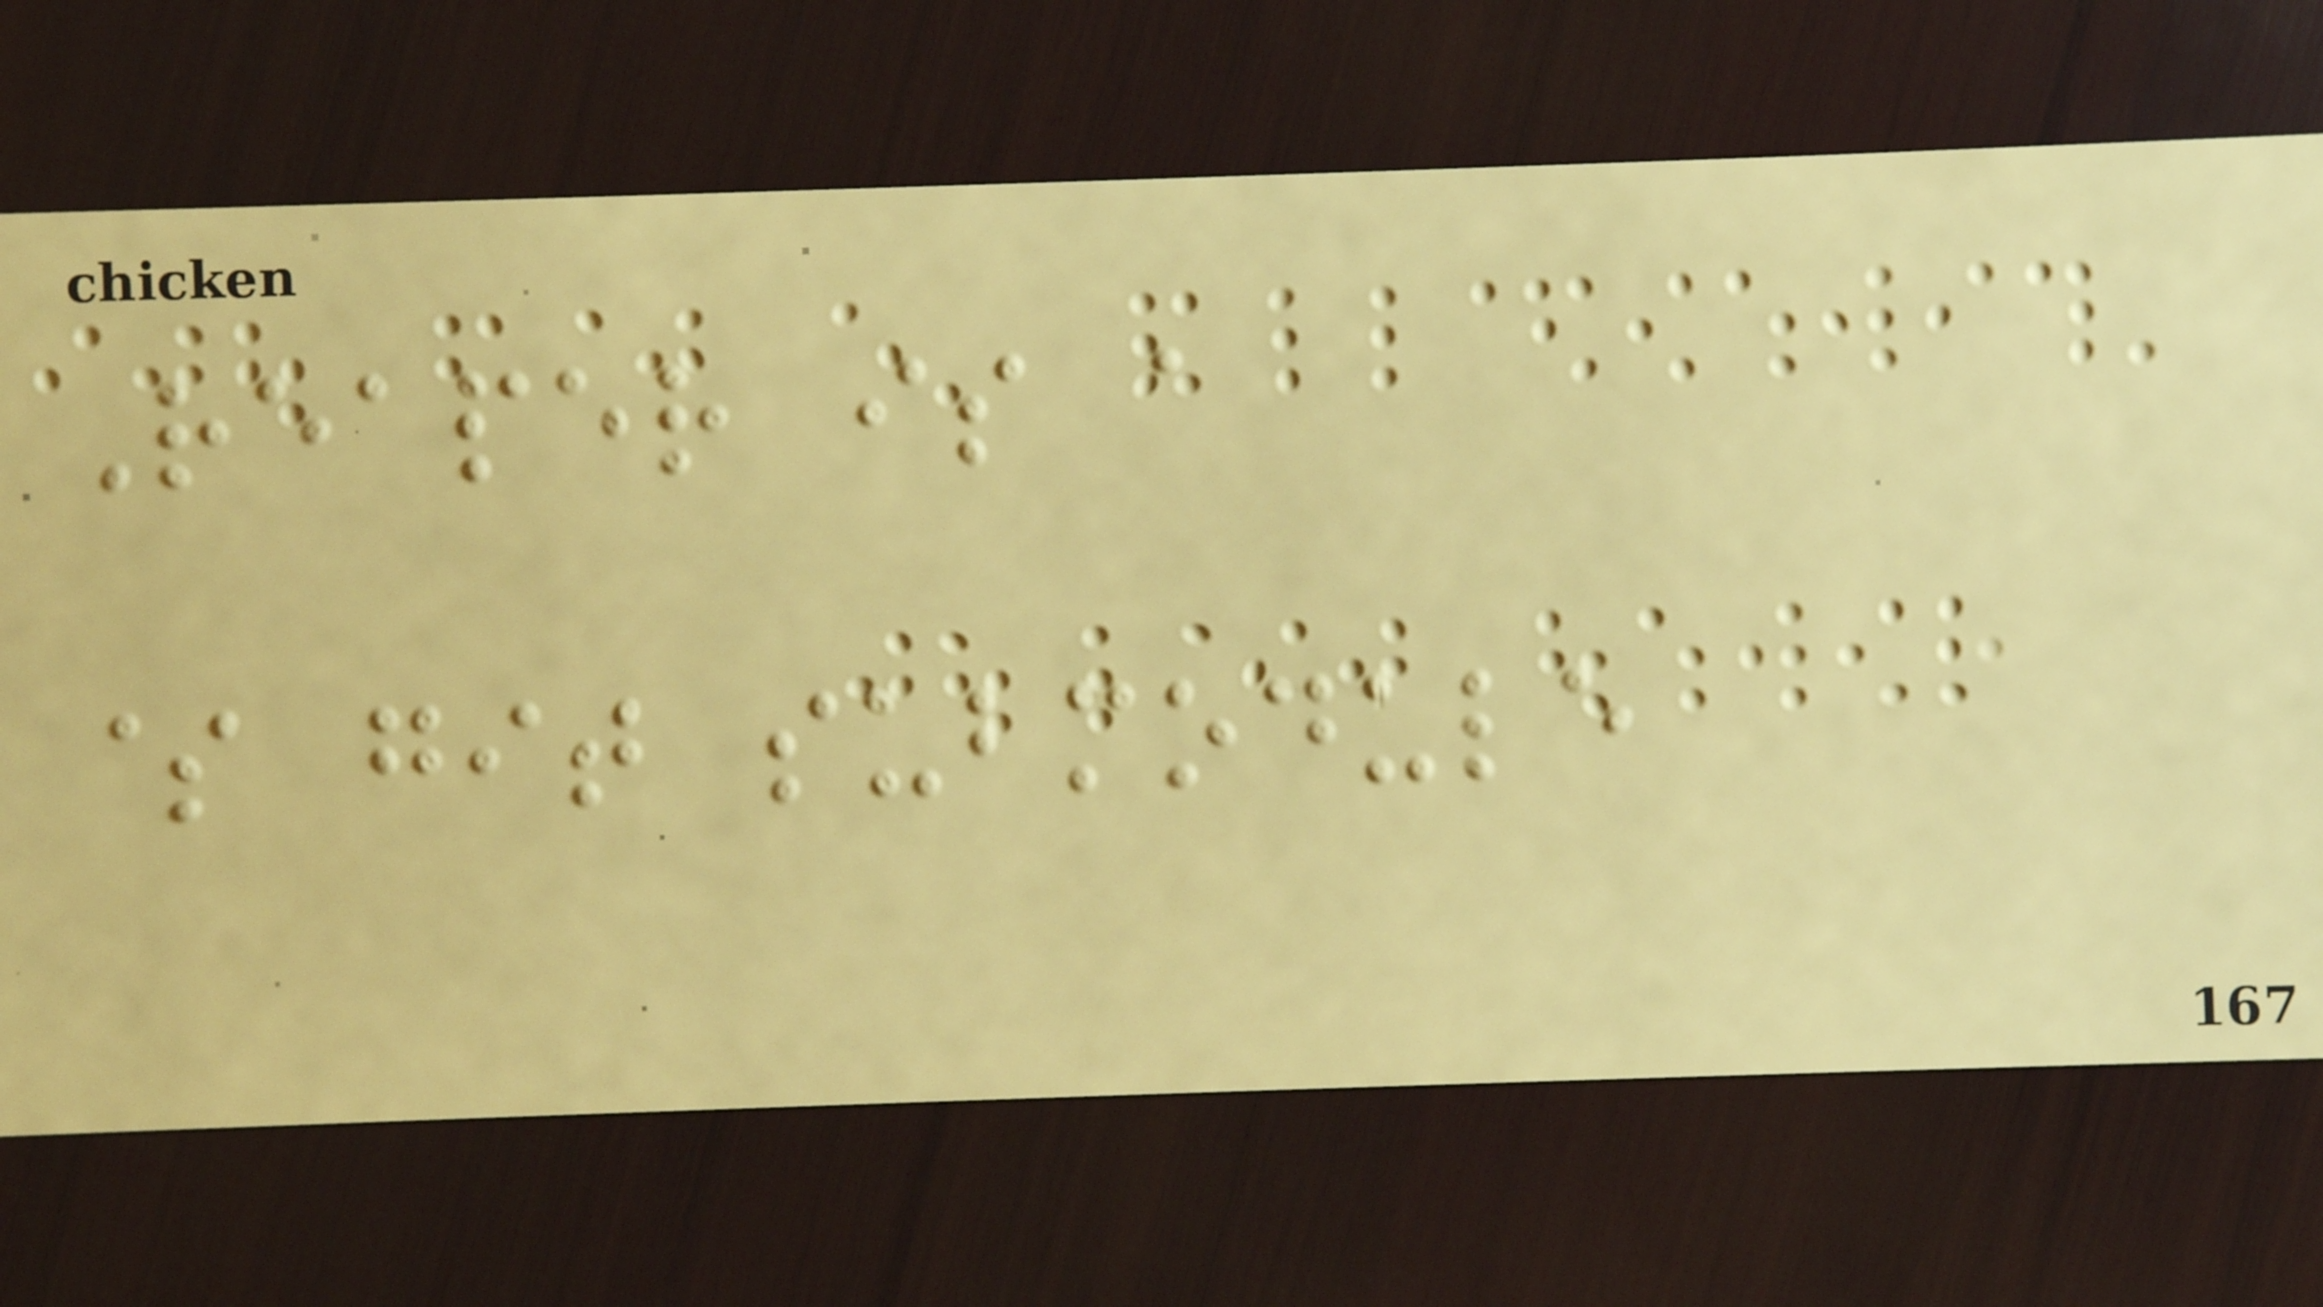Reaper is a
$ git submodule
